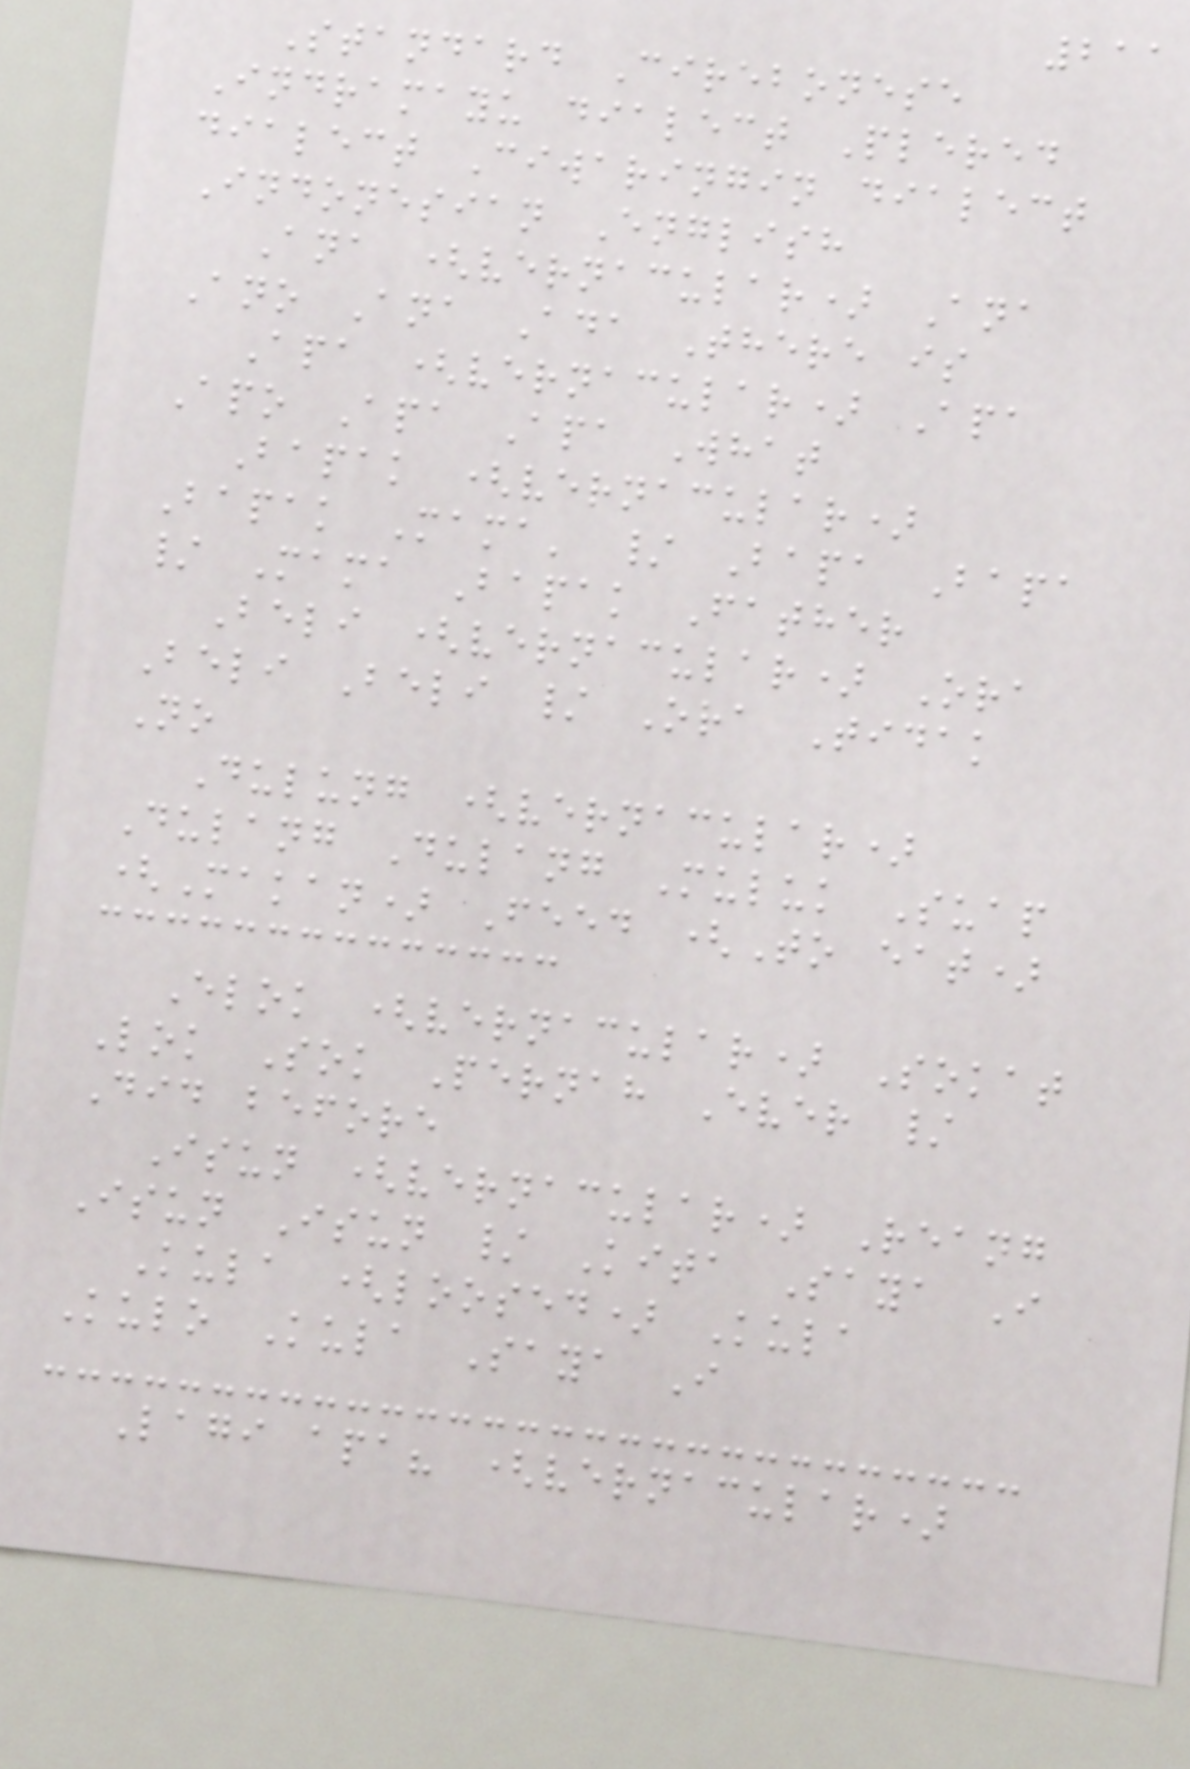211
Standard Cirebonese
Indramayu dialect Plered
dialect Ciwaringin dialect
Indonesian English
Ana (vernacular) Ana
Ano Ana Ada There is
Apa (vernacular) Apa
Apo Apa Apa What
Bapak (vernacular)
Bapak Mama' / Bapa Bapa
/ Mama Bapak Father
Beli (vernacular) Ora
Beli Beli / Ora Tidak
No
Dulung (vernacular)
Dulang Dulang Muluk Suap
(Makan) Feed (To eat)
Elok (vernacular) Sokat
Lok Sok Pernah Ever /
Did before
Isun (vernacular) Reang
Isun Isun / Kita Saya I
Kula (loosed) Kula
Kulo Kula Saya I
Lagi apa? (vernacular)
